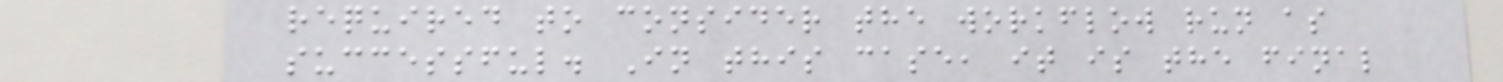required to consider the workflow run as
successful. In this case, it is the final
